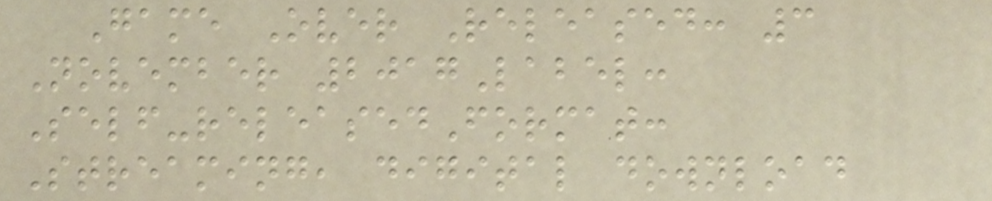Game Over Released: 3
November 2017Label:
Self-releasedFormat:
Streaming, digital download
